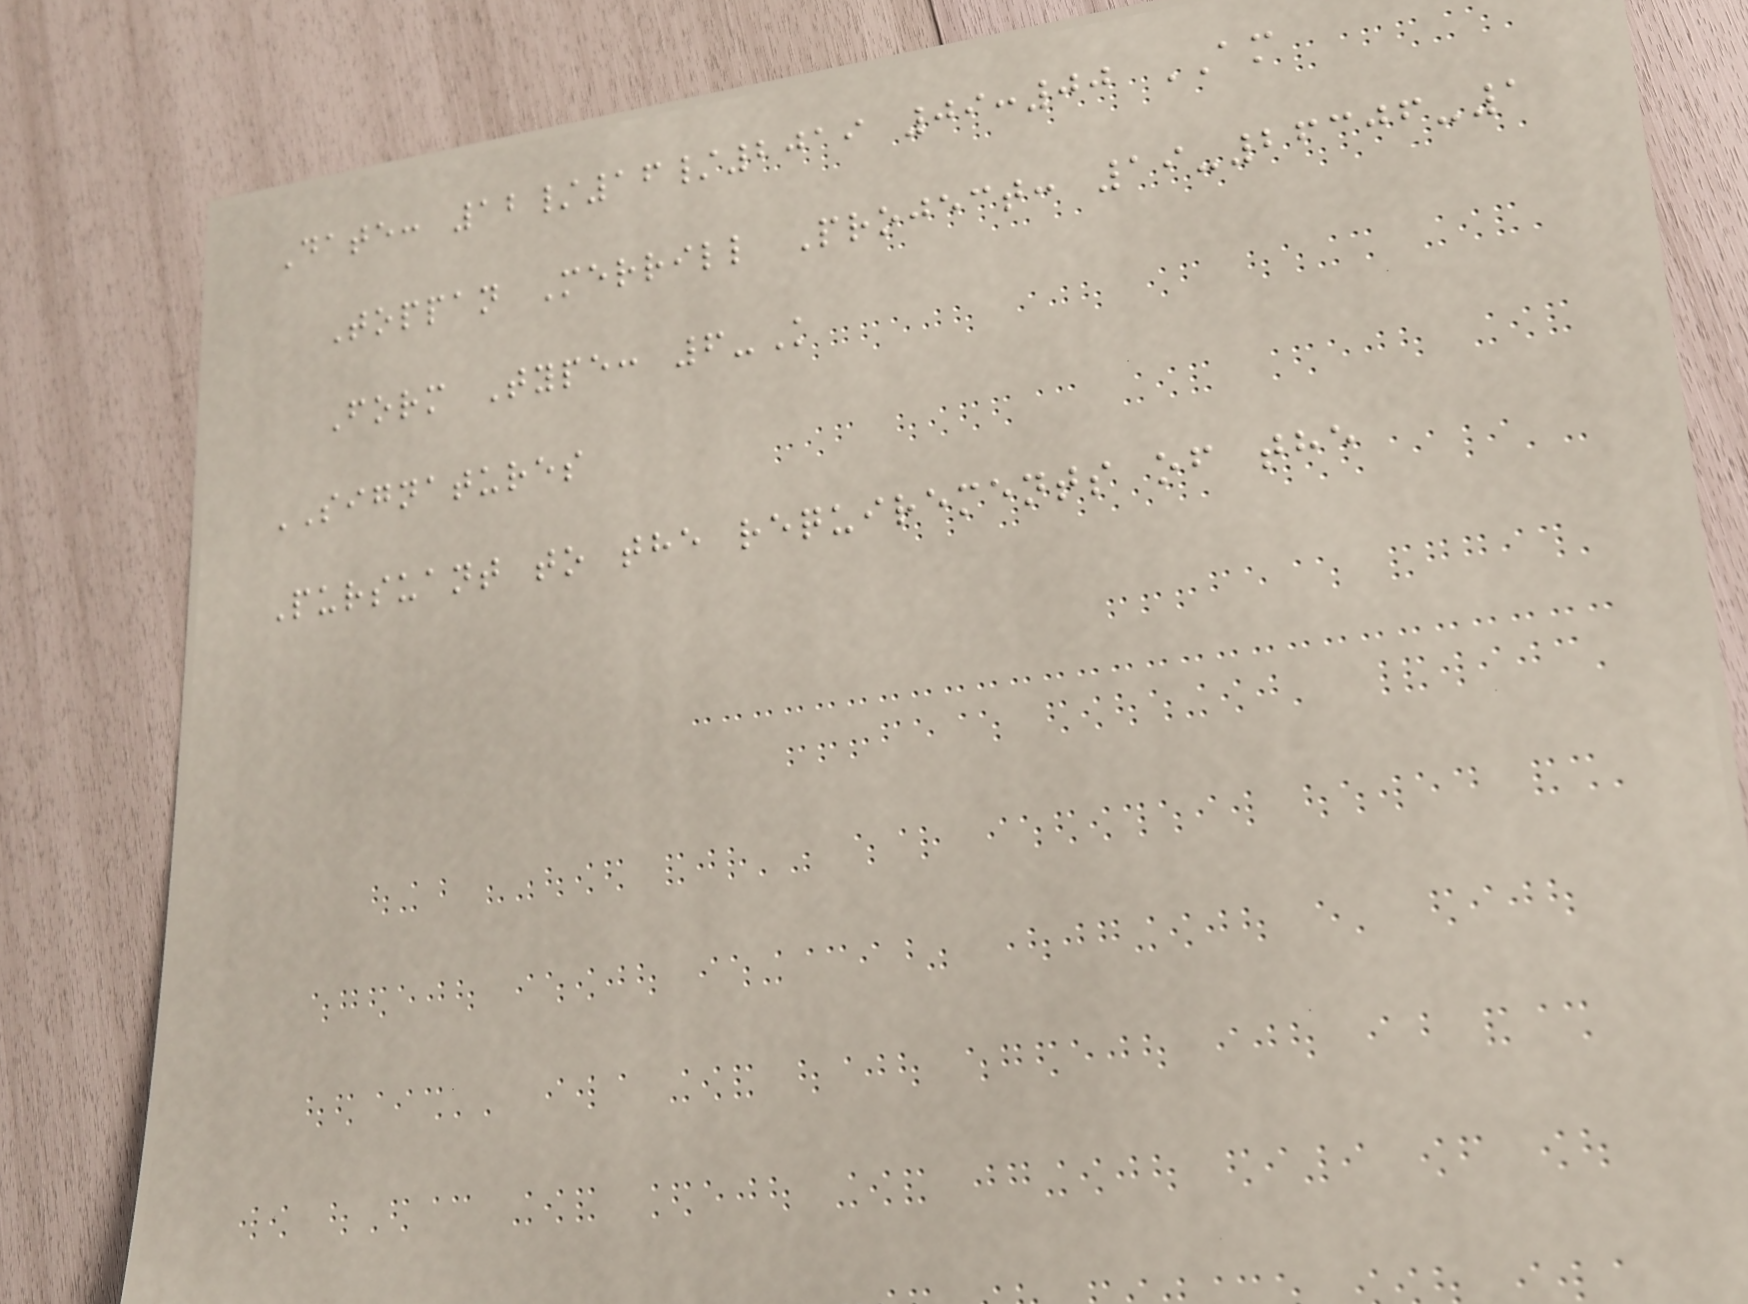Date: 12/16/2019 09:00 AM
Toppan Merrill Project: 19-26306-1
Form Type: 6-K
SIGNATURES
Pursuant to the requirements of the
